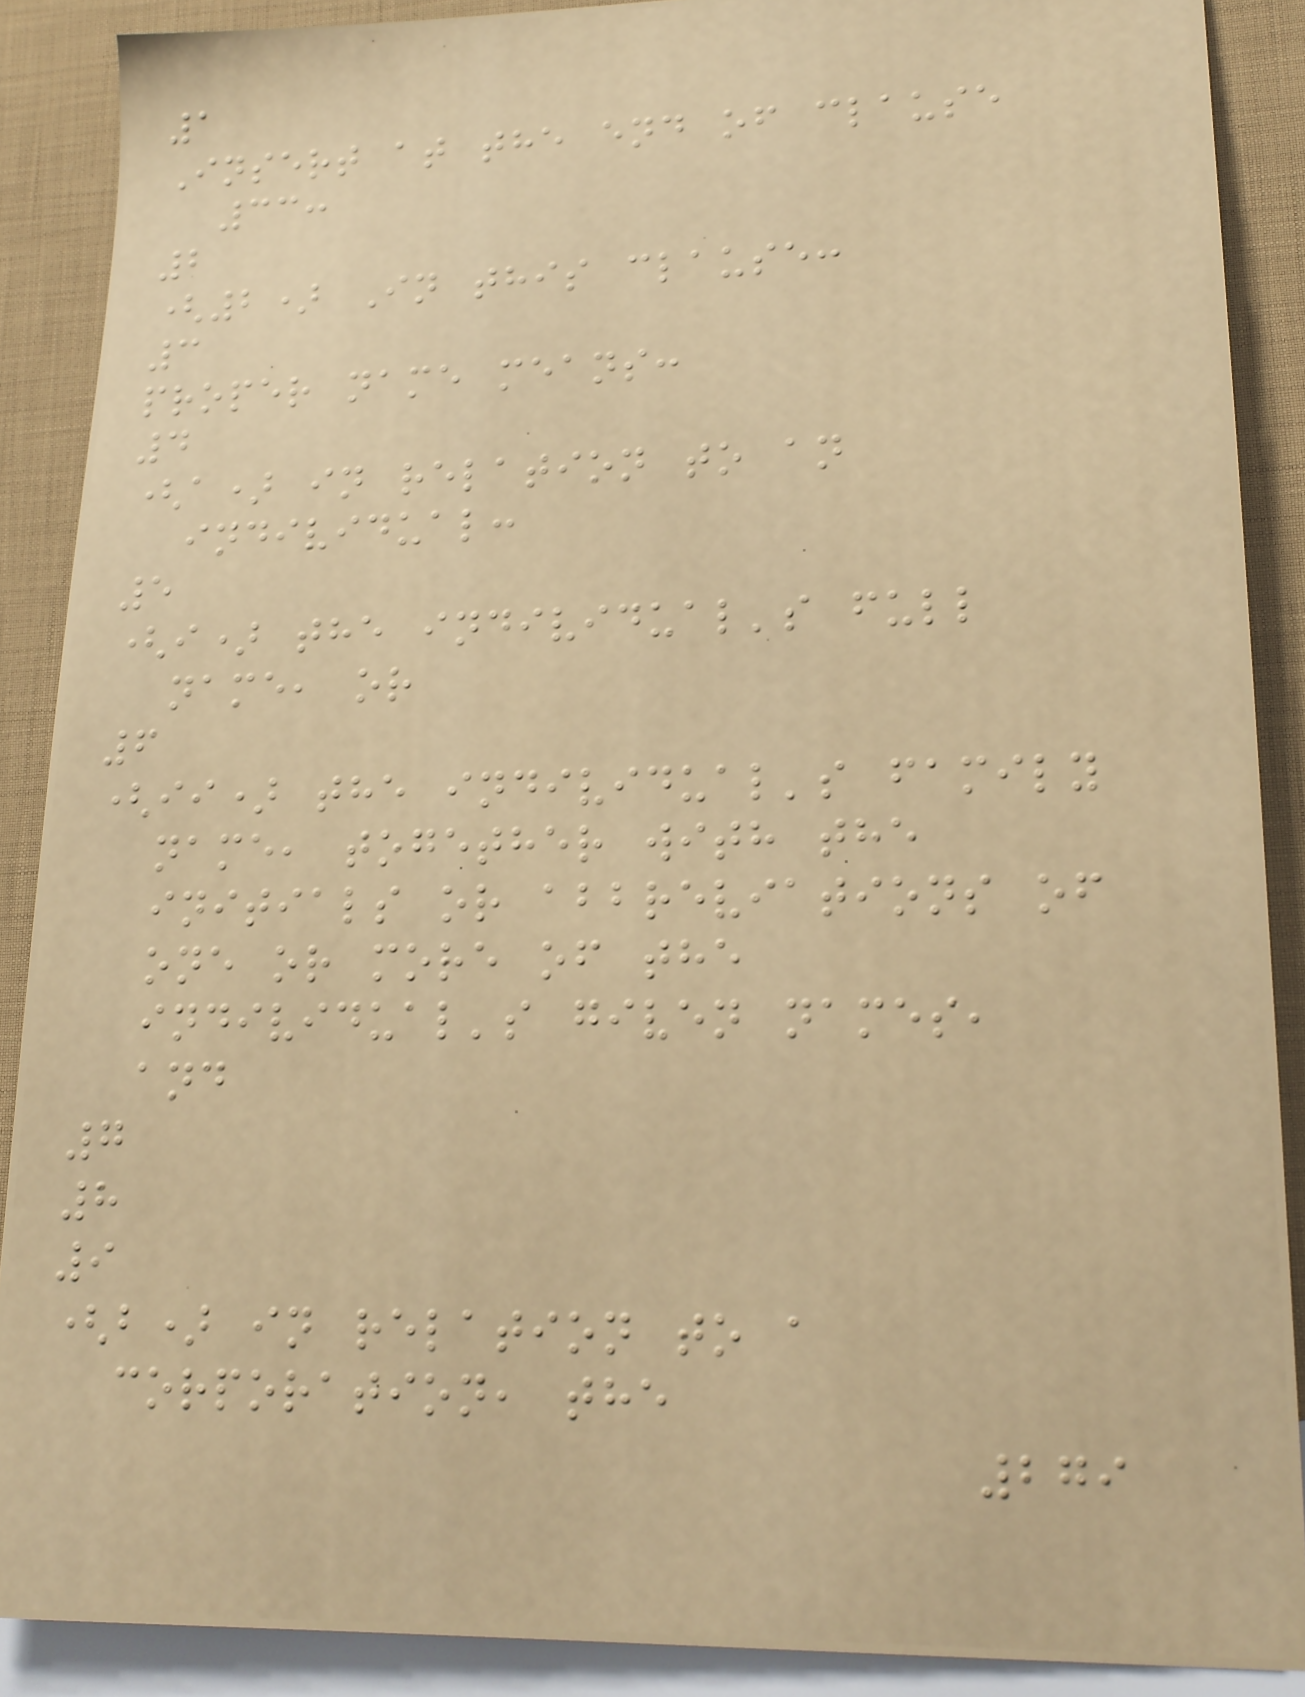1
Insert at the end of clause
33:
2
(2) In this clause:
3
proper name means:
4
(a) in relation to an
individual:
5
(i) the individual's full
name, or
6
(ii) the individual's family
name, together with the
initials or abbreviations of
one or more of the
individual's given names,
and
7
8
9
(b) in relation to a
corporation, the
279
